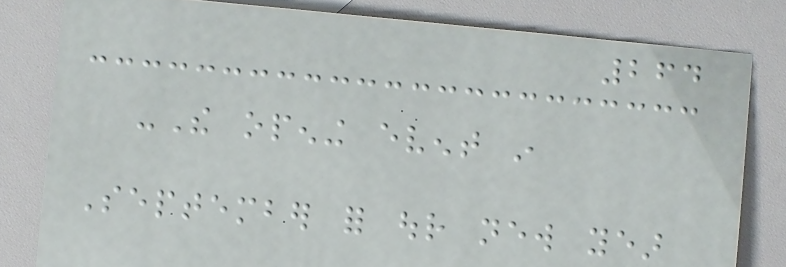264
-The opening event in
September for our new year
